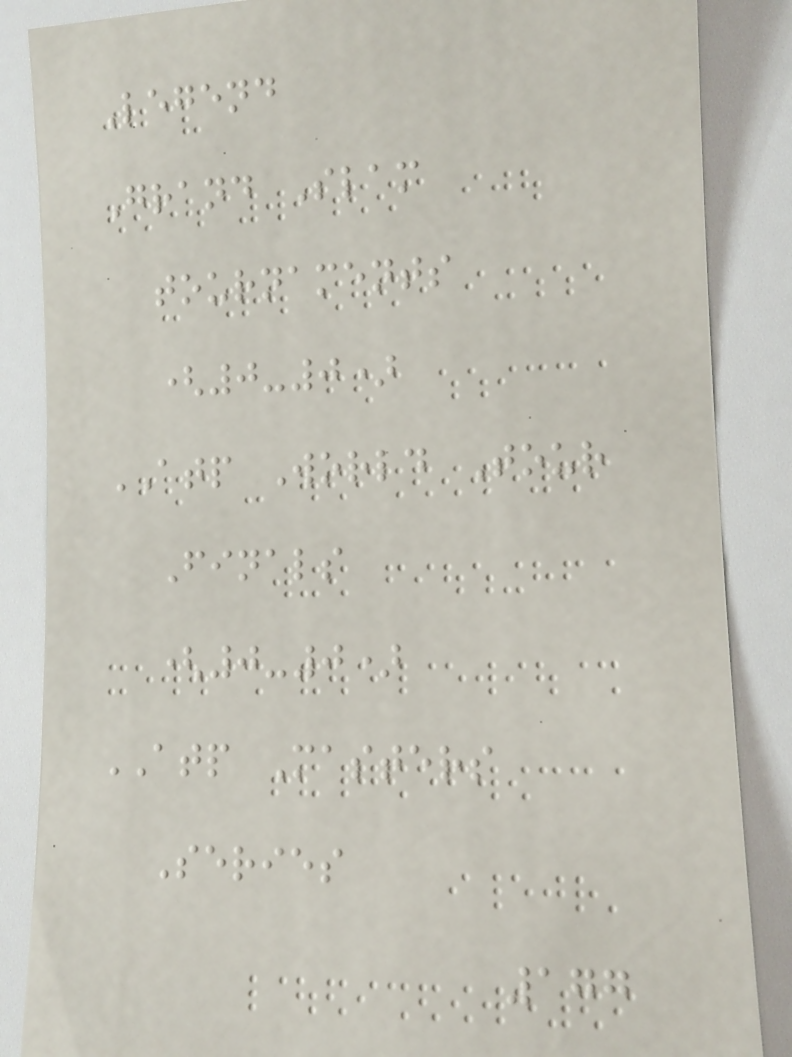Legend
Grand Slam
tournaments
(0-0)
ATP World Tour
Finals
(0-0)
ATP Masters
Series
177
